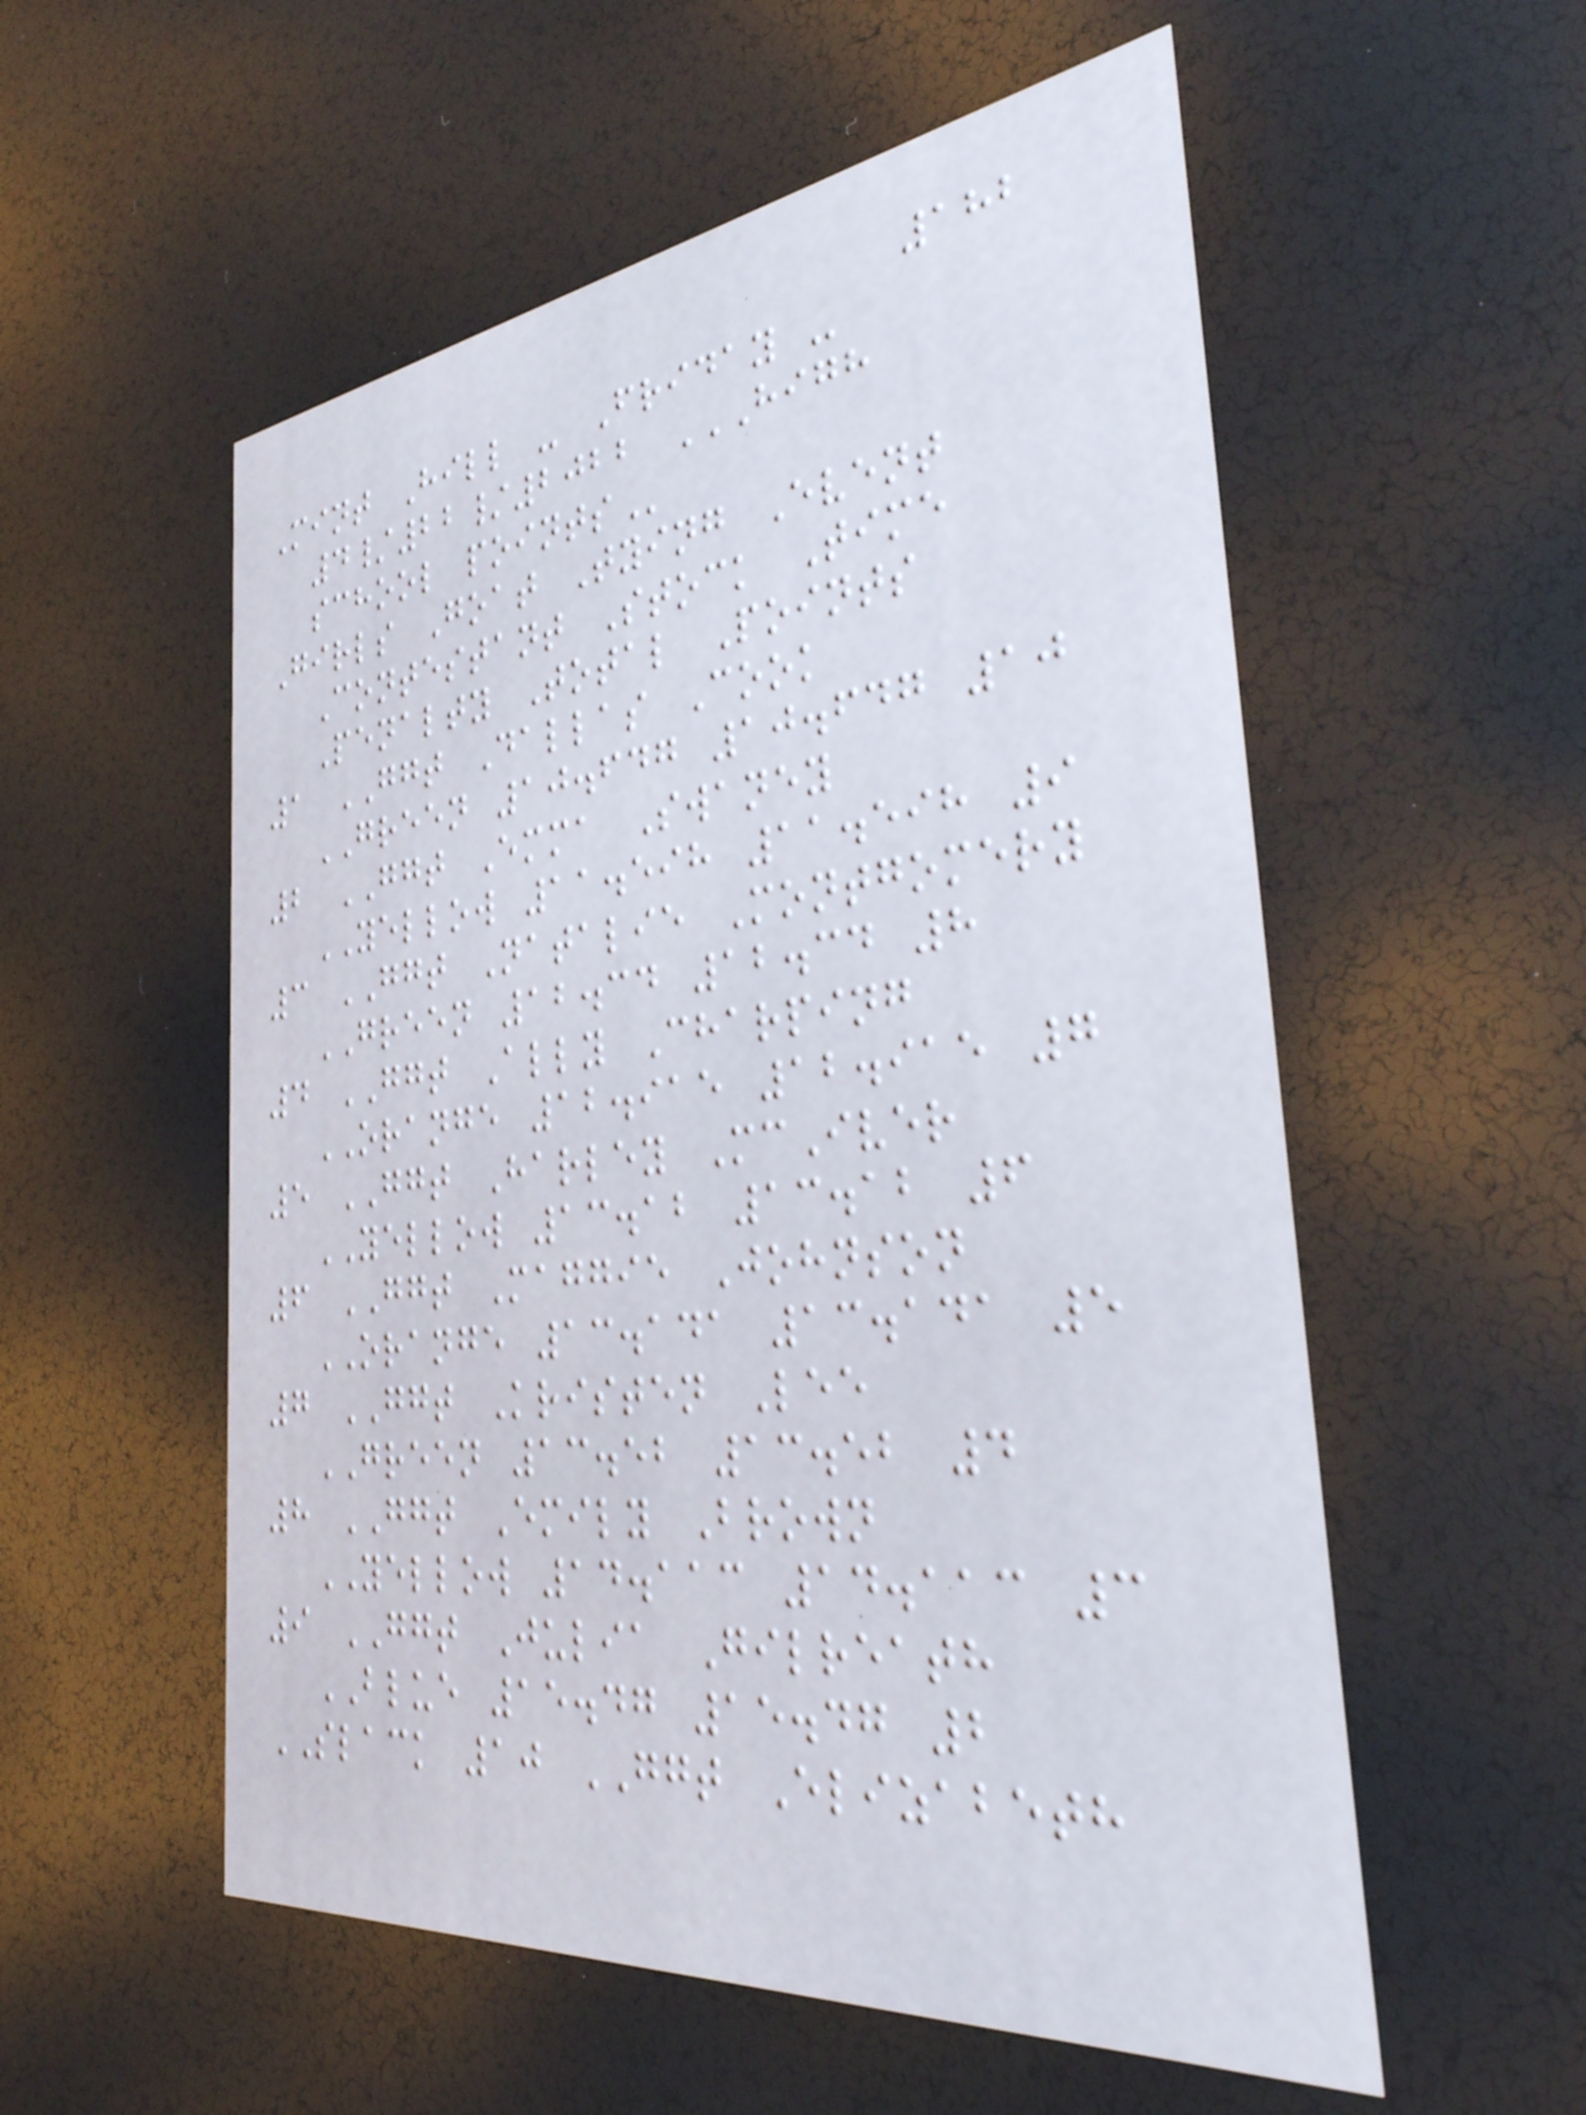182
Mint Hill - Friday -
4/22/2022 HIGH
SCHOOL POINTS
Girls Goat Tying Event
Contestant Stock Time
Penalty Total Points
1 GGT Dallas Cook
GREEN 10.647 10.647 10
2 GGT Emma Swaney
YELLOW 11.598 11.598 9
3 GGT Natalie Montgomery
GREEN 12.34 12.34 8
4 GGT Ally Charping
ORANGE 12.915 12.915 7
5 GGT Harley McIver
YELLOW 13.12 13.12 6
6 GGT Maggie Johnson
ORANGE 13.141 13.141 5
7 GGT Kristen Lee
GREEN 13.52 13.52 4
8 GGT Emily Brown
YELLOW 14.113 14.113 3
9 GGT Julia Gilreath
BLUE 15.47 15.47 2
SLACK 10 GGT Elizabeth
